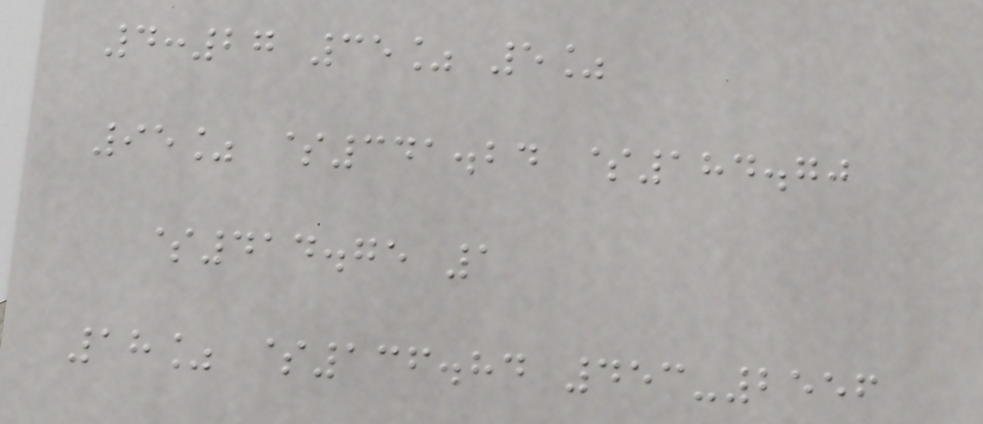4:27 35% 5%
95% $341.24 $184.70
$414.75 1
18% $136.84 453-2556
